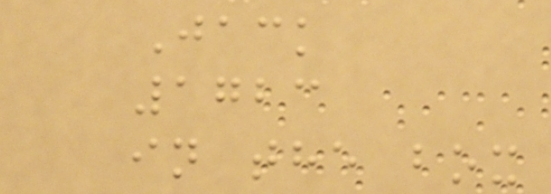Jack
1723
in the box
